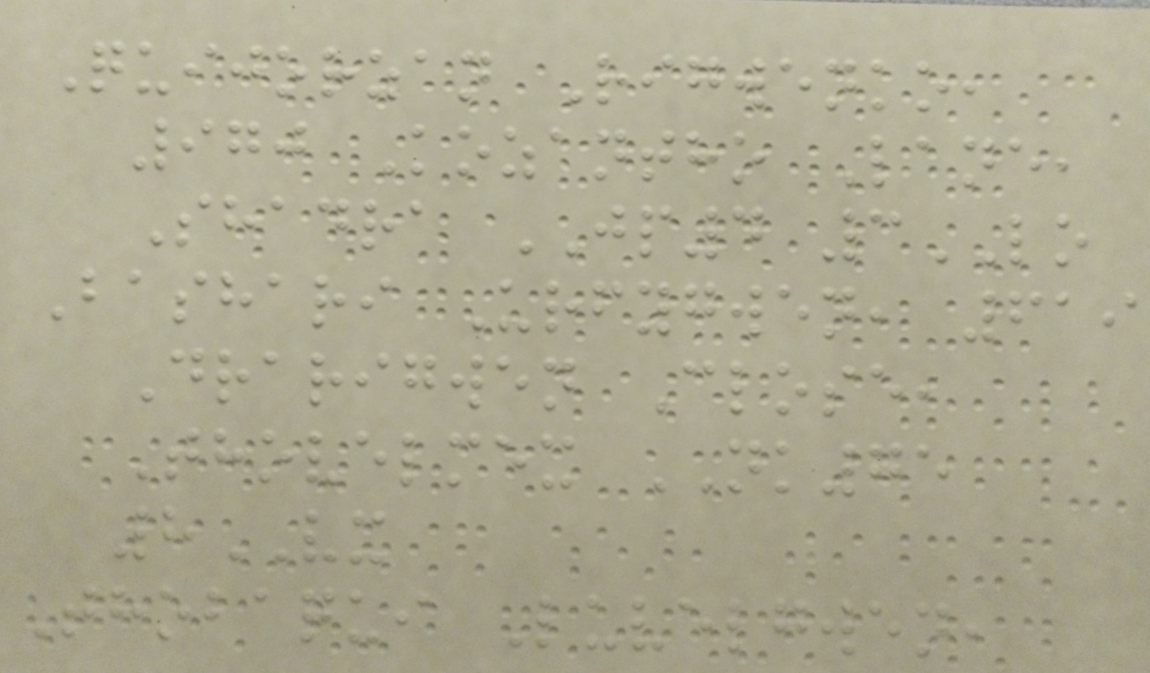Quijorzan Rigwenko,
970 Kozantho Lane,
Shadra JP4 3LO
Bashari Urfygwen, 619
Drarigwen Close,
Thovelmex NK75
8VX
Thobaqui Luvelgwen,
